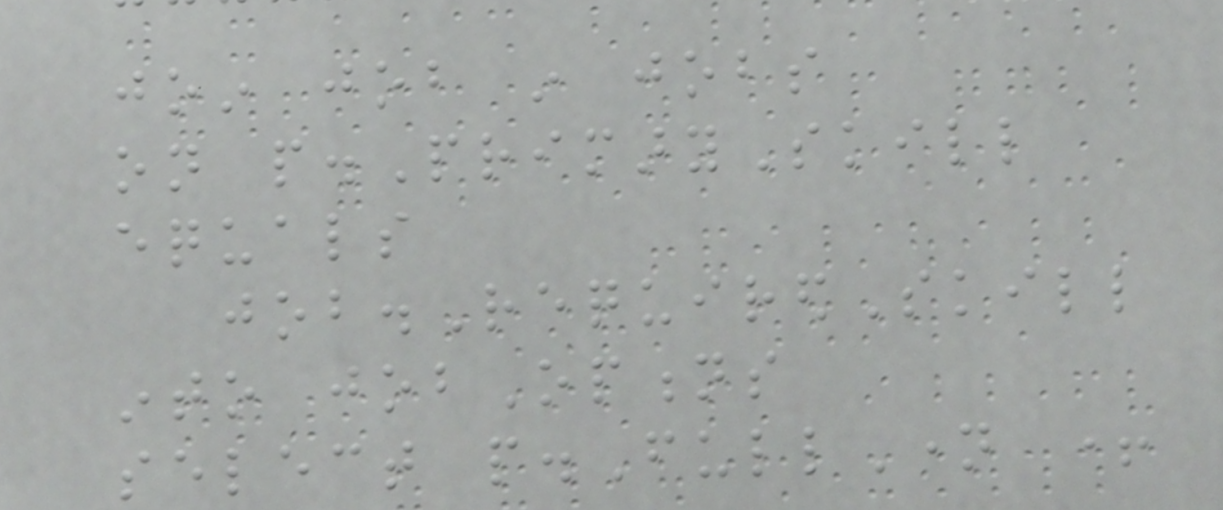join job in jobs
on p.PrimarySkill
equals
job.RequiredSkill
into jobOptions
select p.FullName +
